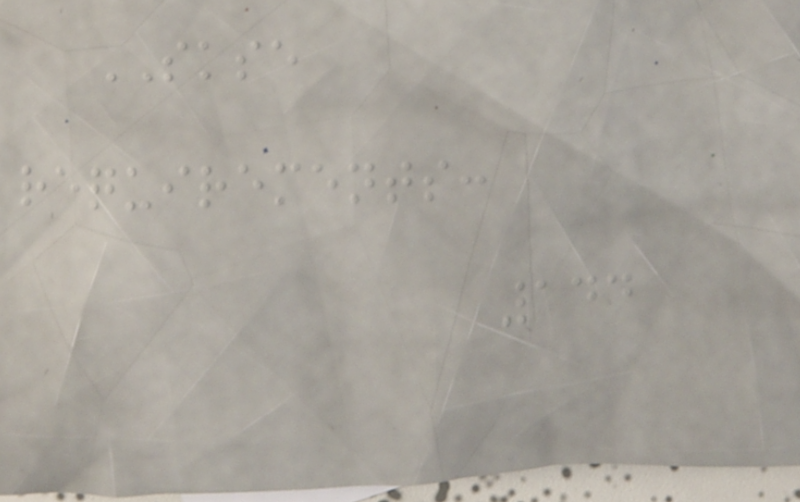SKSE
requirements:
144
